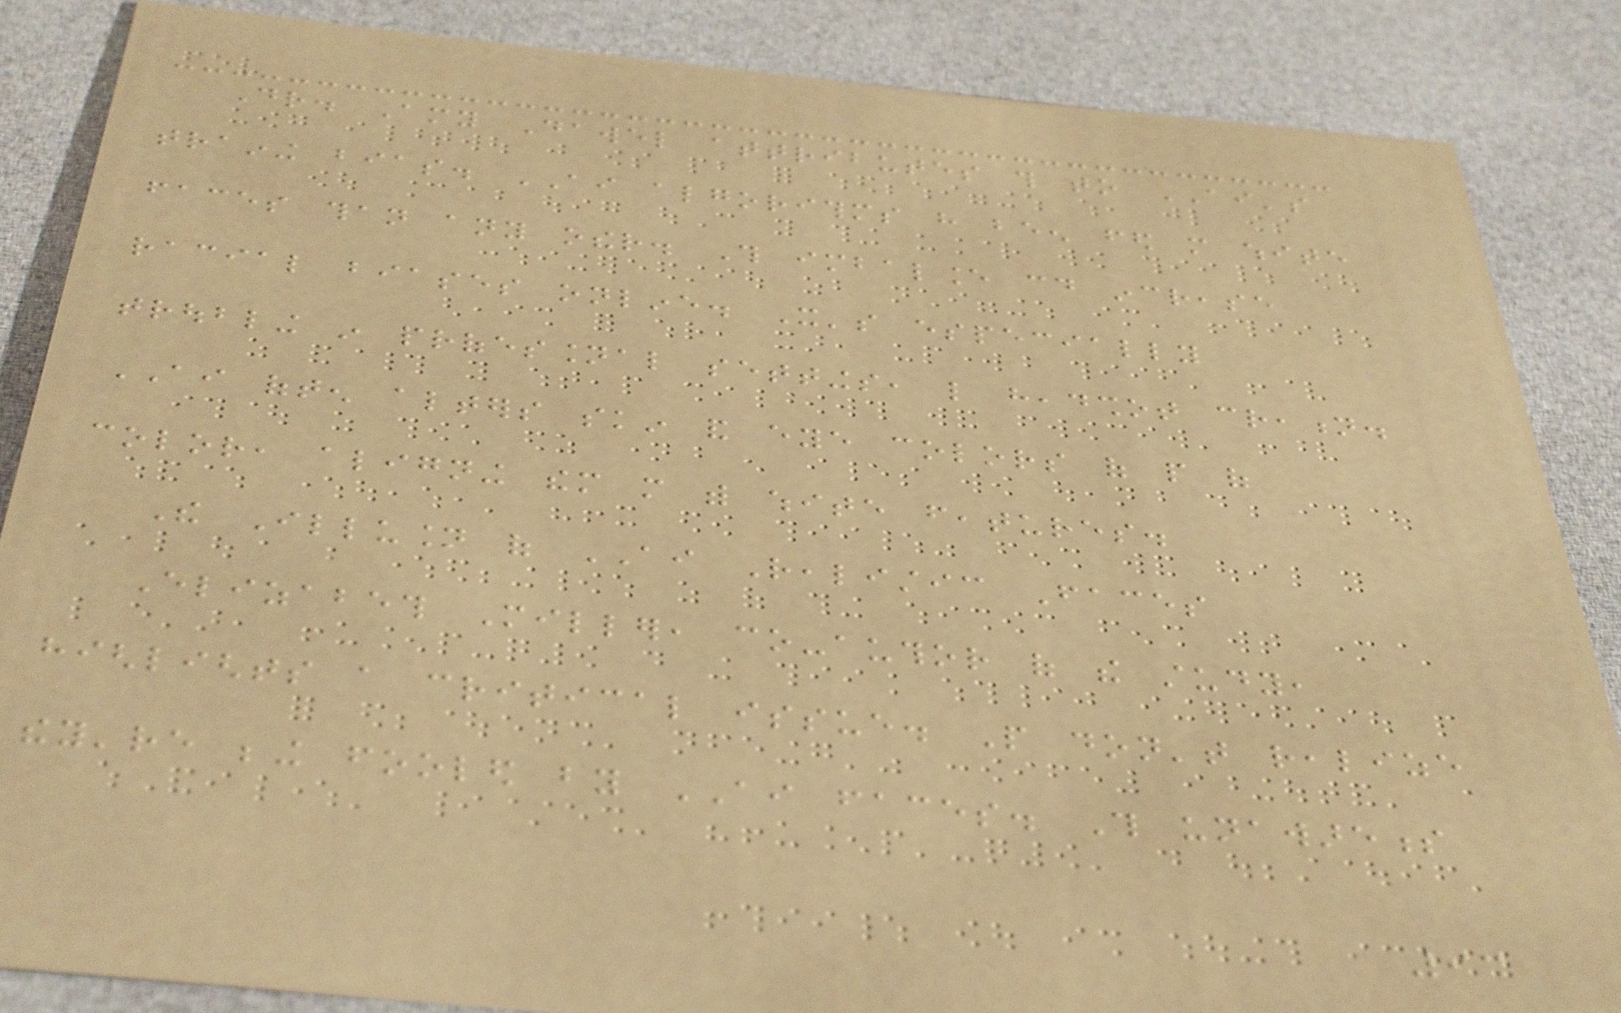Dr. Amy Dawel attributes this to AI's
training bias. AI algorithms have been fed more white
faces than any other. This imbalance could increase
racial biases online. It's especially
troubling in professional settings, like headshot creation.
AI often alters skin and eye colors of people of
color, aligning them more with white features.
The Illusion of AI Realistic Faces
Elizabeth Miller, co-author of the study,
highlights a critical issue. People don't realize
they're being fooled by AI faces. This unawareness
93
